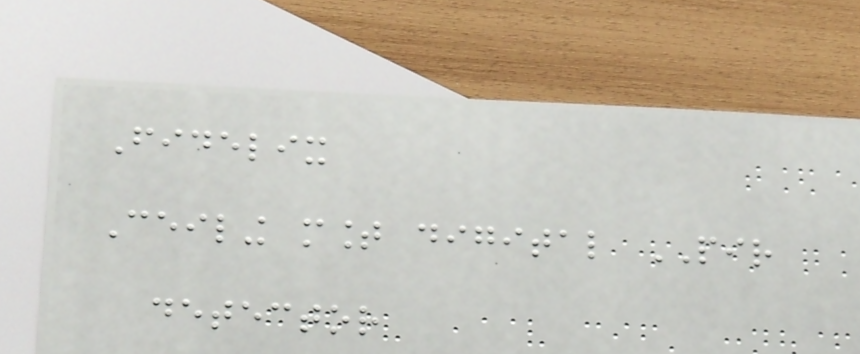Fidelix
Ceiling mount digital PIR
detector
